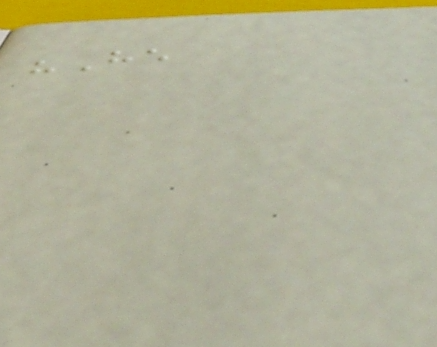"He
